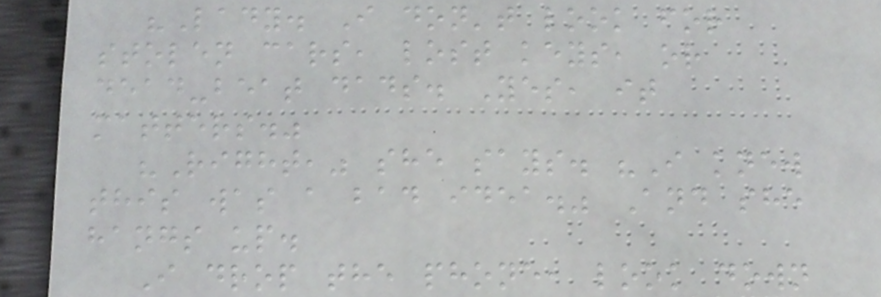"Lady. I don't look for
stolen cars, lost keys, or
dead-beat dads. Yes, it
matters."
"Right," she says. "I knew
this was a bad idea." And she
hangs up.
I drop the phone, look down
